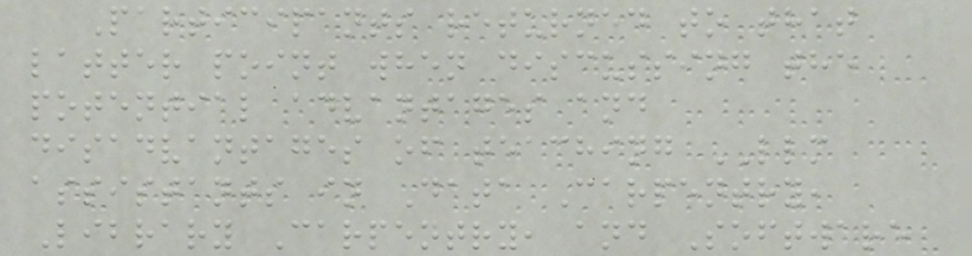Participants returned to that
latter point when discussing the
potential advantages and
disadvantages of teaching LLM
assistants in Data Carpentry,
Library Carpentry, and Software
